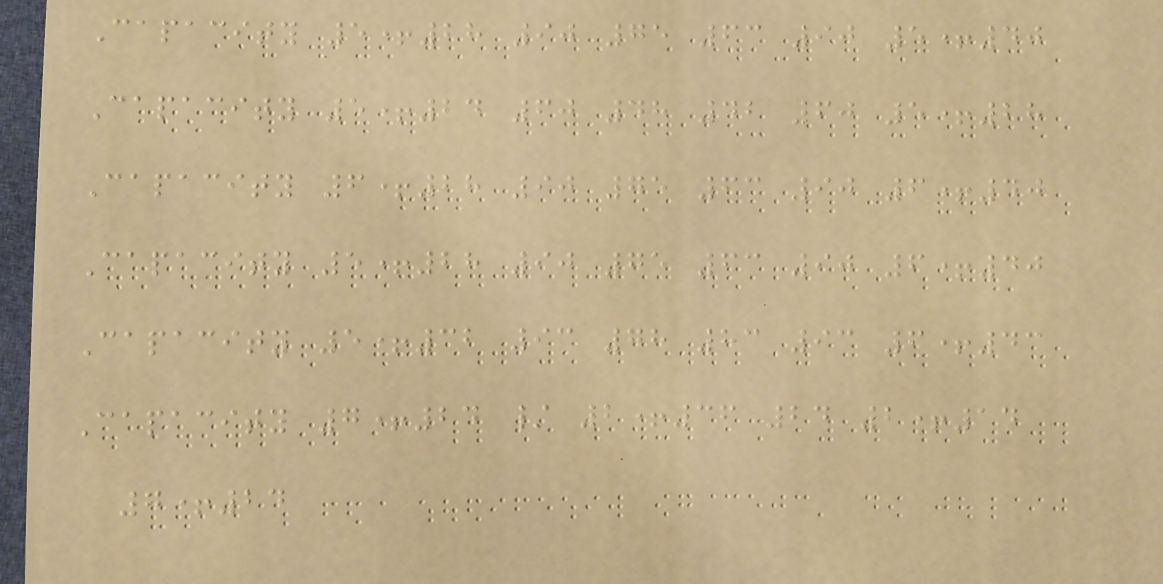Capacity 5+28 90 75 63 90 5+40
Capacity 5+24 60 48 42 60 5+28
Capacity 6+28 90 75 63 90 6+40
Capacity 5+28 90 75 63 90 6+40
Capacity 5+32 93 78 83 93 6+43
Capacity 7+24 / 2+36 24 2+14
7+24
